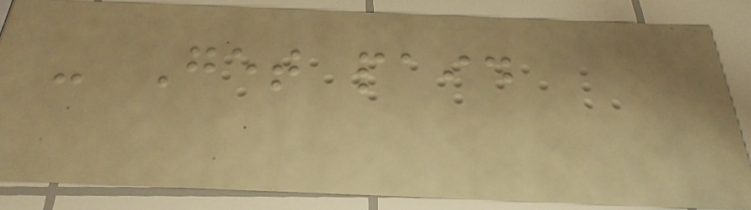- Get paid
